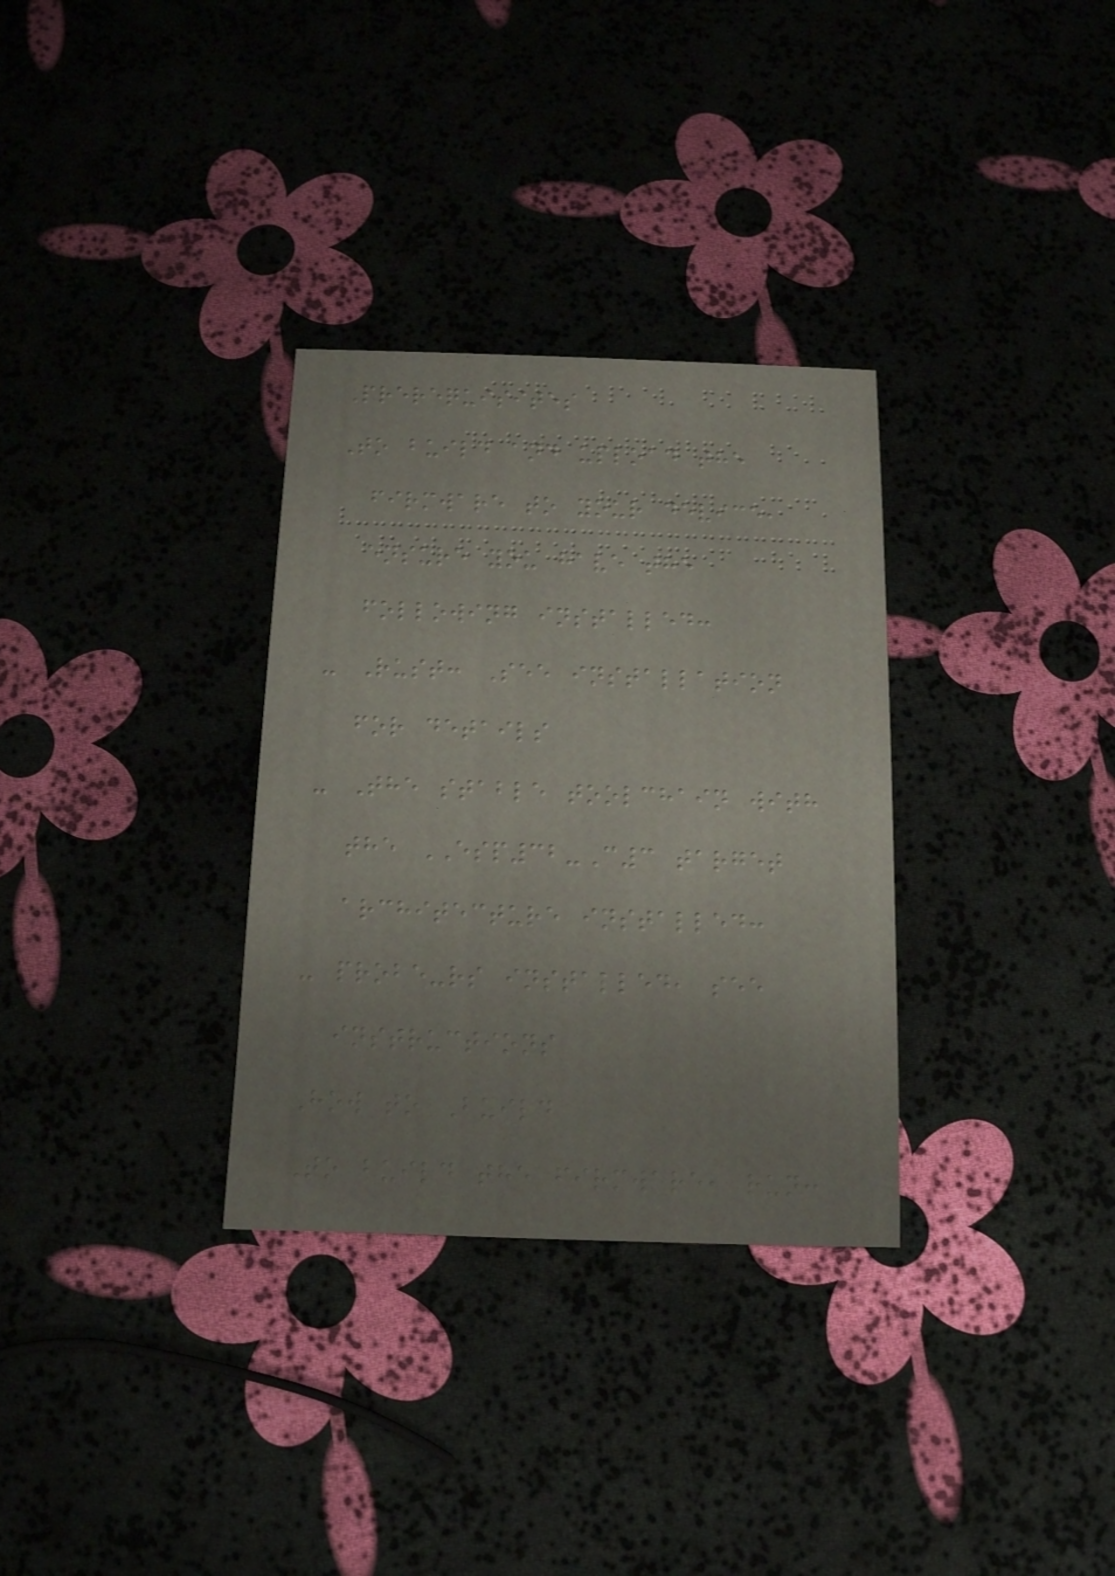Prerequisites
To build and upload the
firmware to your device,
ensure you have the
following installed:
- Rust: See installation
for details
- The stable toolchain with
the ESP32-C3 target
architecture installed:
- probe-rs installed, see
instructions
How to Build
To build the firmware, run:
